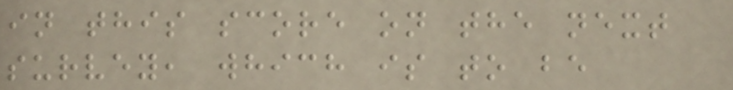in this score on the next
survey, which is to be
